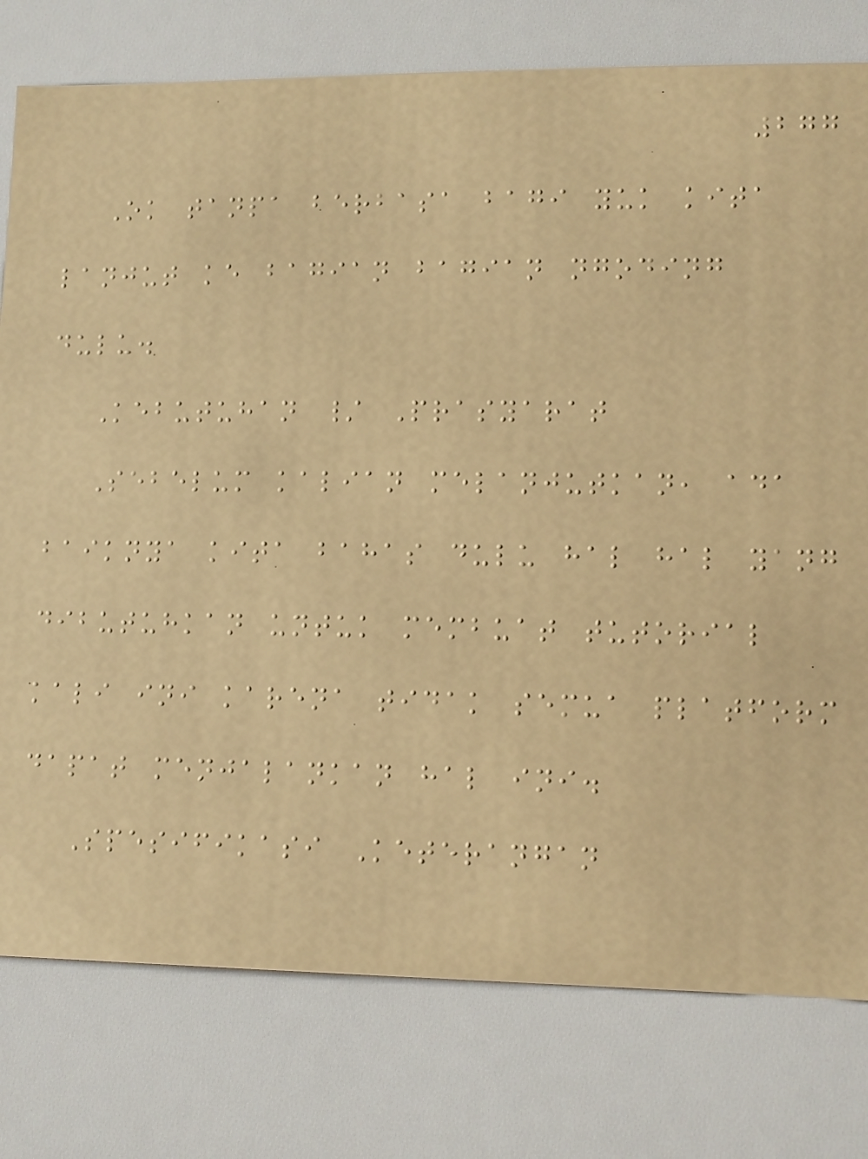277
Ok tanpa berbasa bagi yuk kita
lanjut ke bagian bagian ngoding
dulu.
Kebutuhan / Prasyarat
Sebelum kalian melanjutkan, ada
baiknya kita bahas dulu hal hal yang
dibutuhkan untuk membuat tutorial
kali ini karena tidak semua platform
dapat menjalankan hal ini.
Spesifikasi Keterangan
